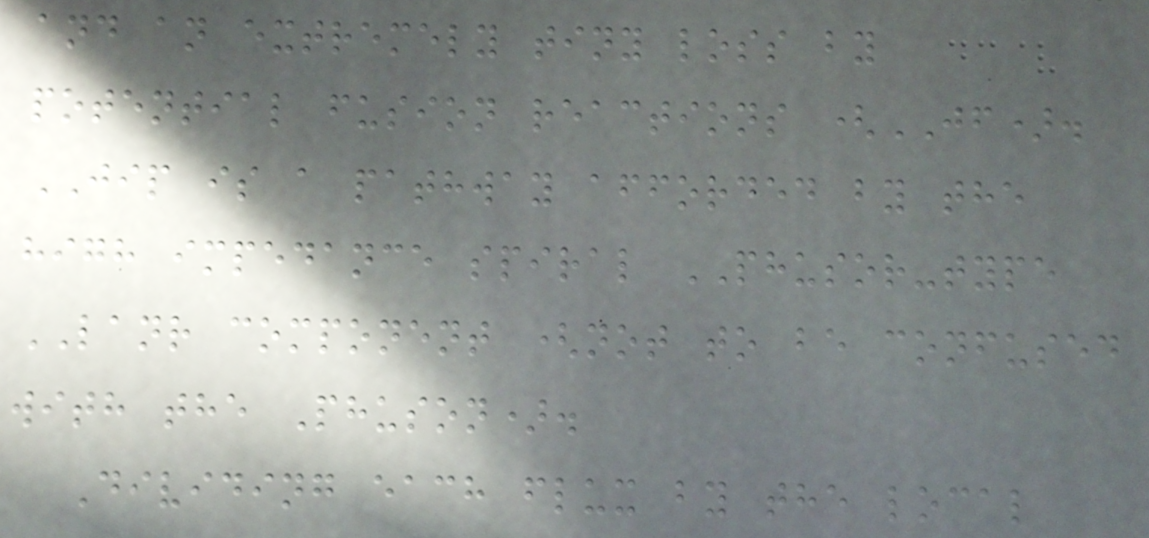and an extremely tiny loss by
potential fusion reactions (JF).
JIP is a pathway afforded by the
high impedance spiral PHUSOR-type
LANR component (not to be confused
with the Phuson).
Dividing each flux by the local
